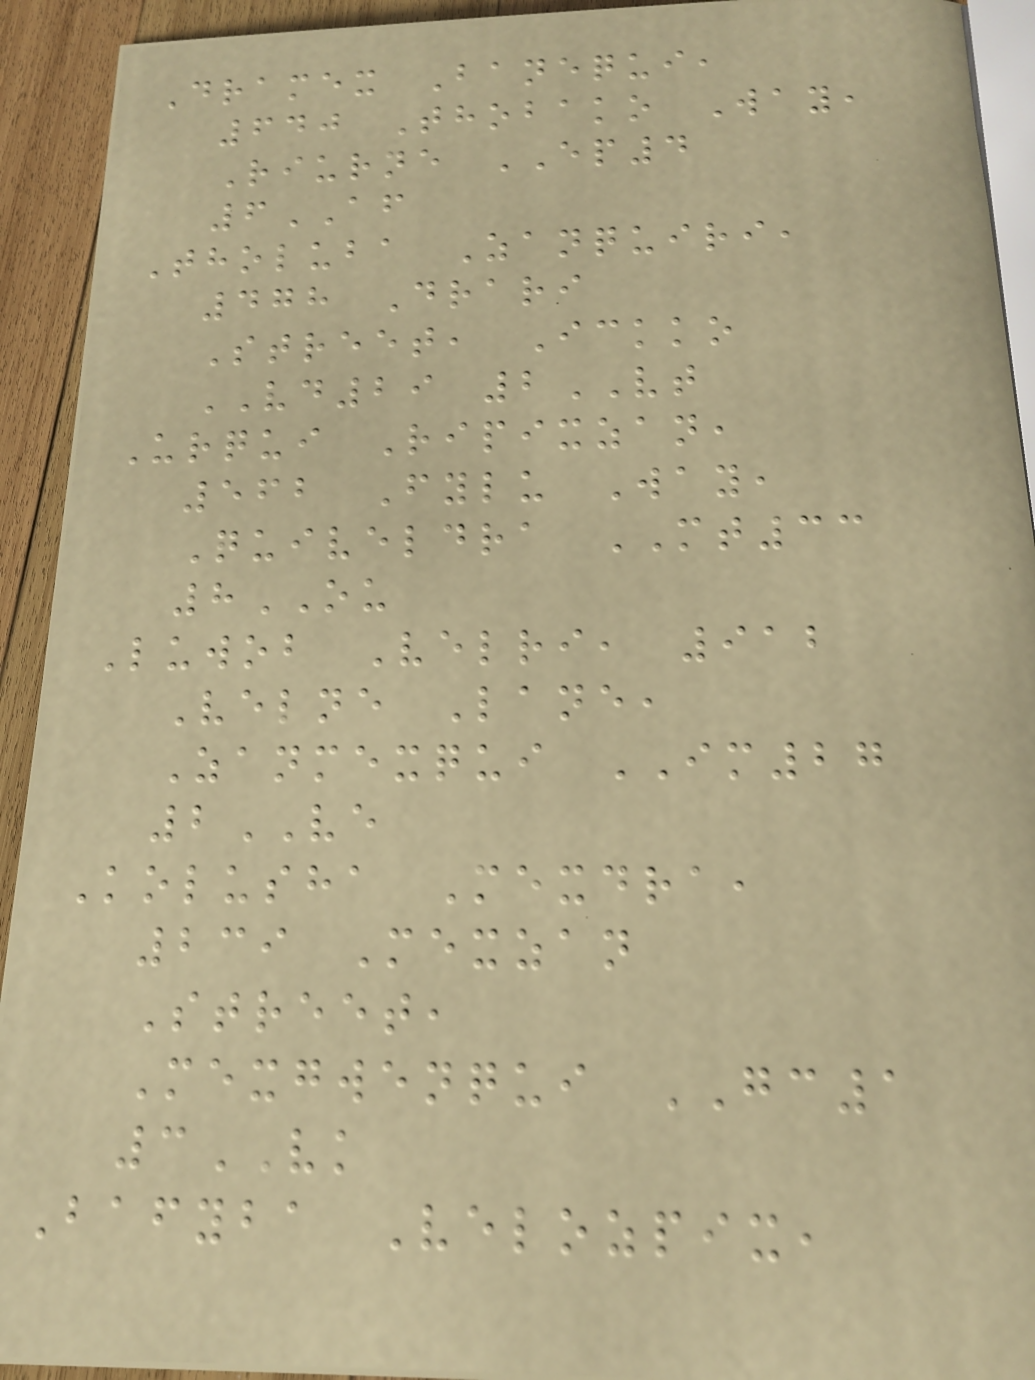Dramex Banequi,
640 Thobako Way,
Riurne EP4
6AF
Tholuba Zanquiri,
478 Drari
Street, Ickko
VD29 2VT
Urqui Ripixzan,
562 Fylu Way,
Quiveldra MT33
8OU
Luwob Velri, 912
Velne Lane,
Zanmexqui IM27
2VE
Kolusha Mexdra,
239 Mexzan
Street,
Mexgwenqui GC1
3VK
Bafyba Velozpix,
